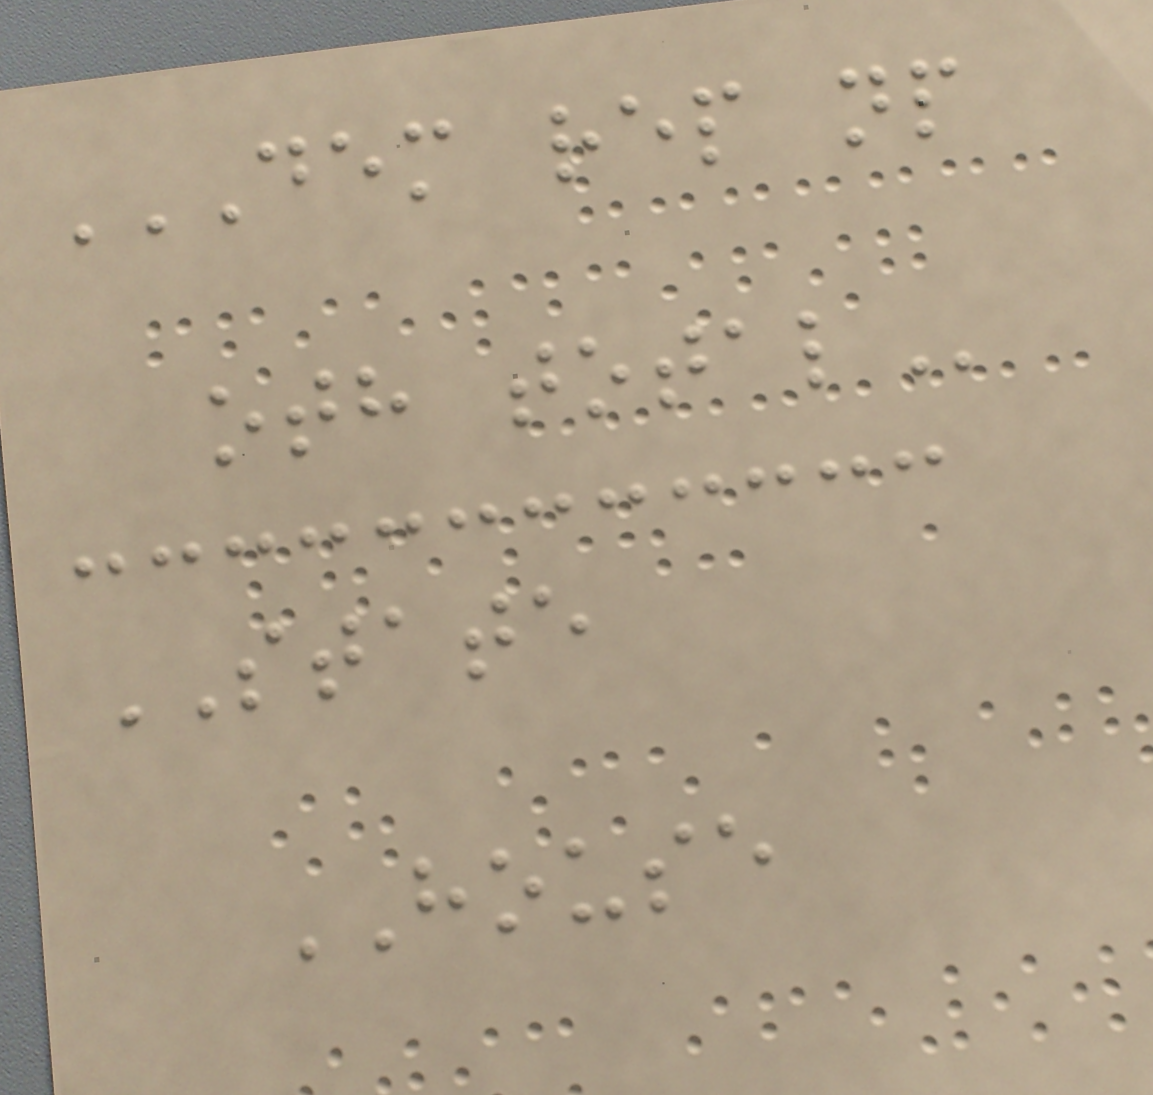DEM REP NP
OTH TOTAL
STATE
HOUSE
